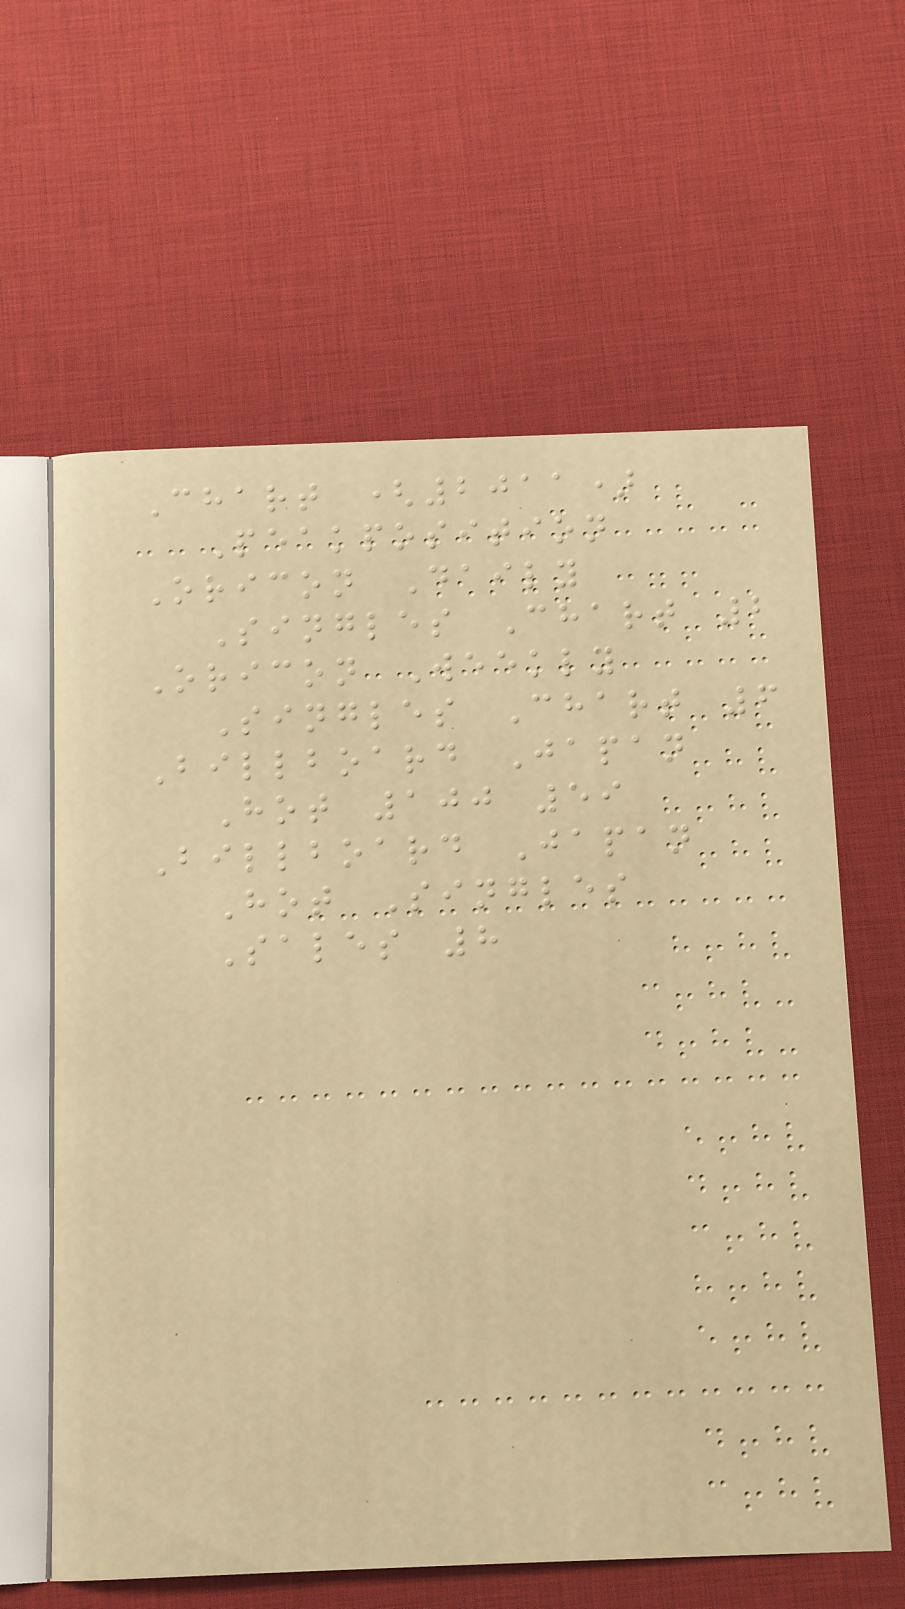Chart (2011)
Peakposition
Oricon Daily
Singles Chart 2
Oricon Weekly
Singles Chart 6
Billboard Japan
Hot 100 59
Billboard Japan
Hot Singles
Sales 8
